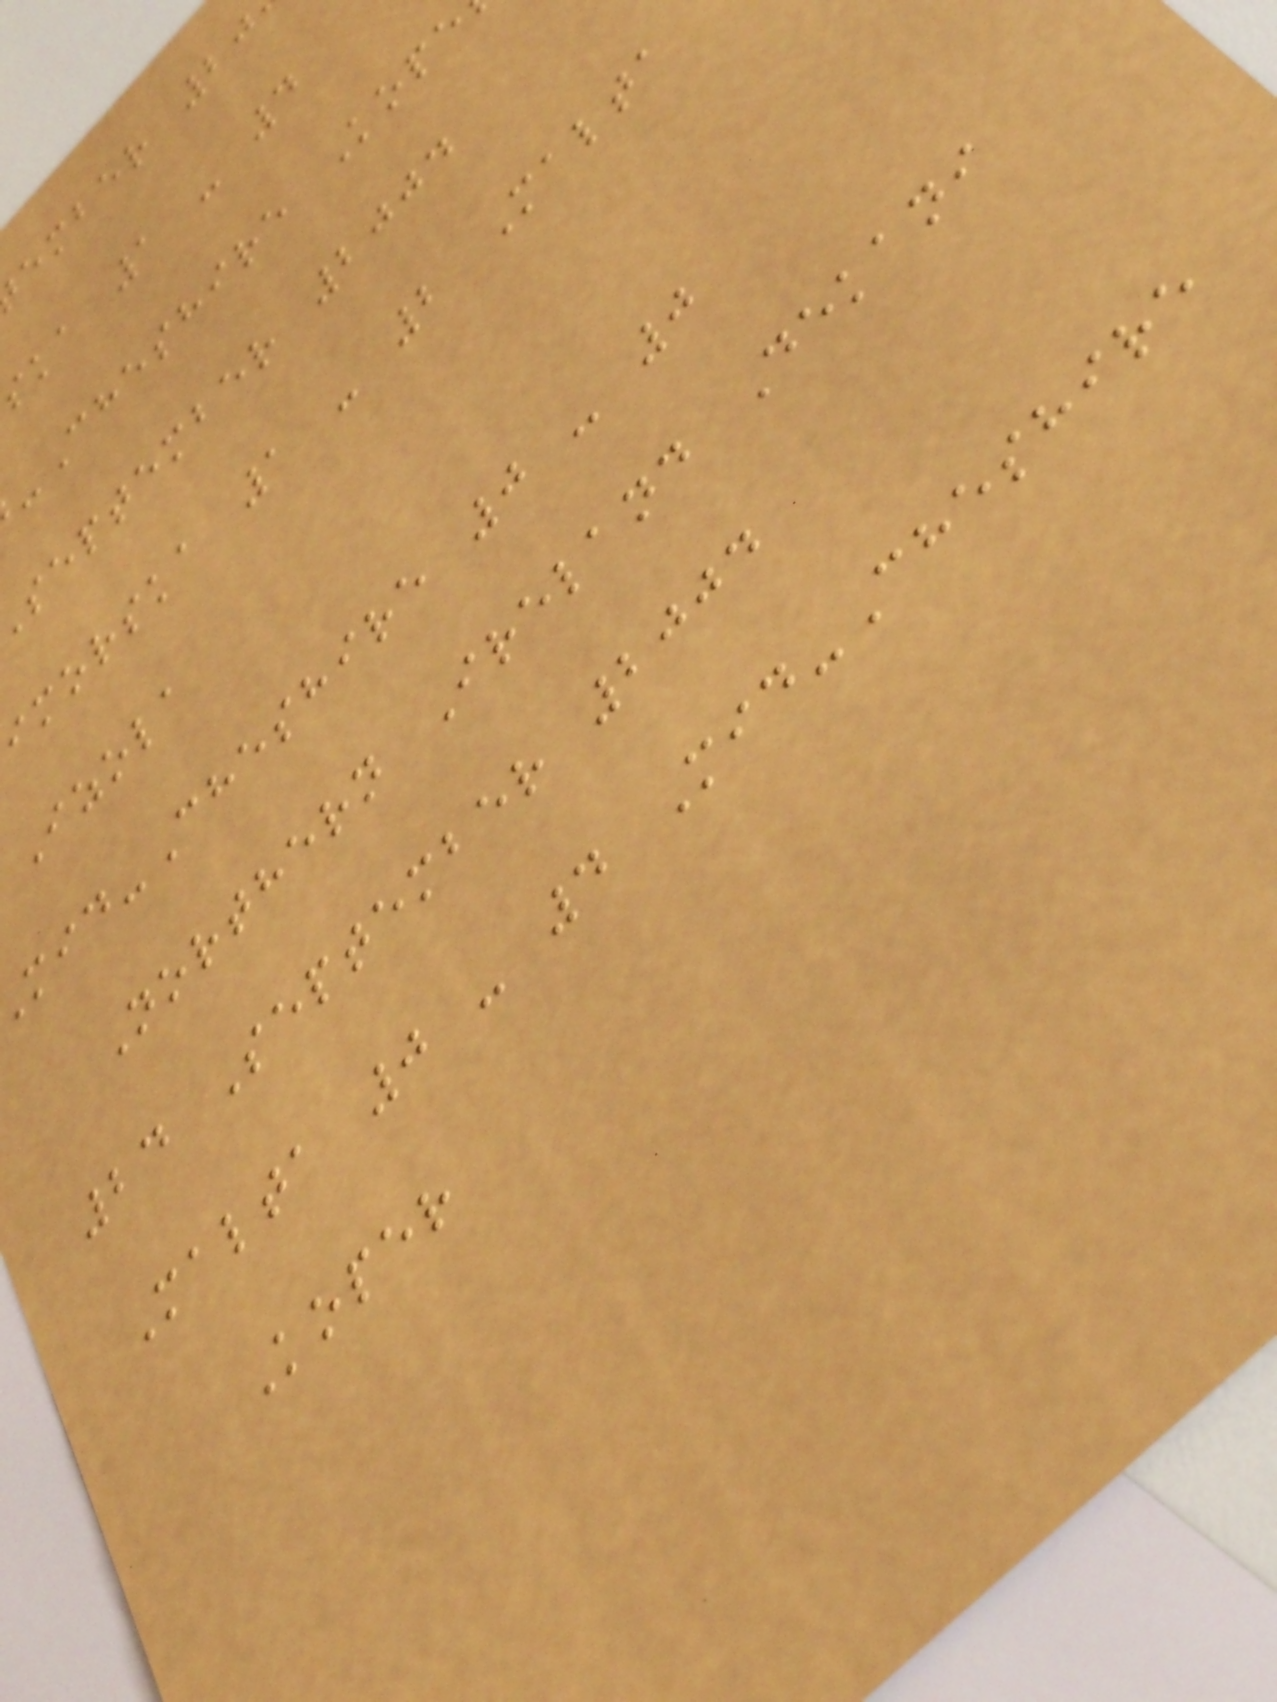ember 20
ska 1 - 4
-Cheshire Kope
september 2004
imorska 1 - 2 Malta
Izola
id-Cheshire 0 - 0
Northern Ireland Dekani
24 September 2004
Malta 0 - 4 Mid-Cheshire
Koper
